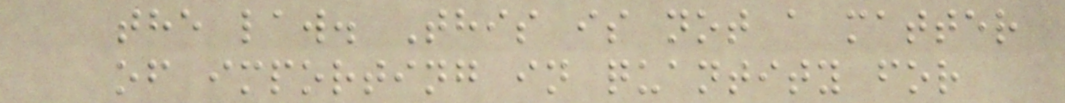the law. This is not a matter
of importing in quantity for
